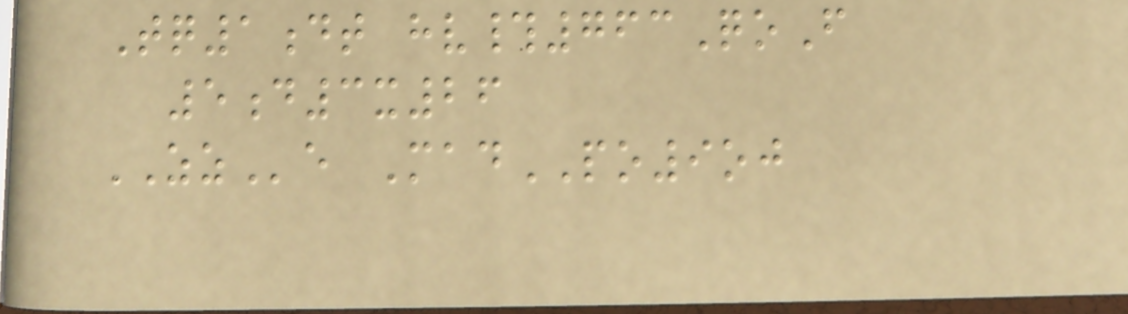Tq1dt hv#763QoF
5d3x26
ZZe MadPO9oj
